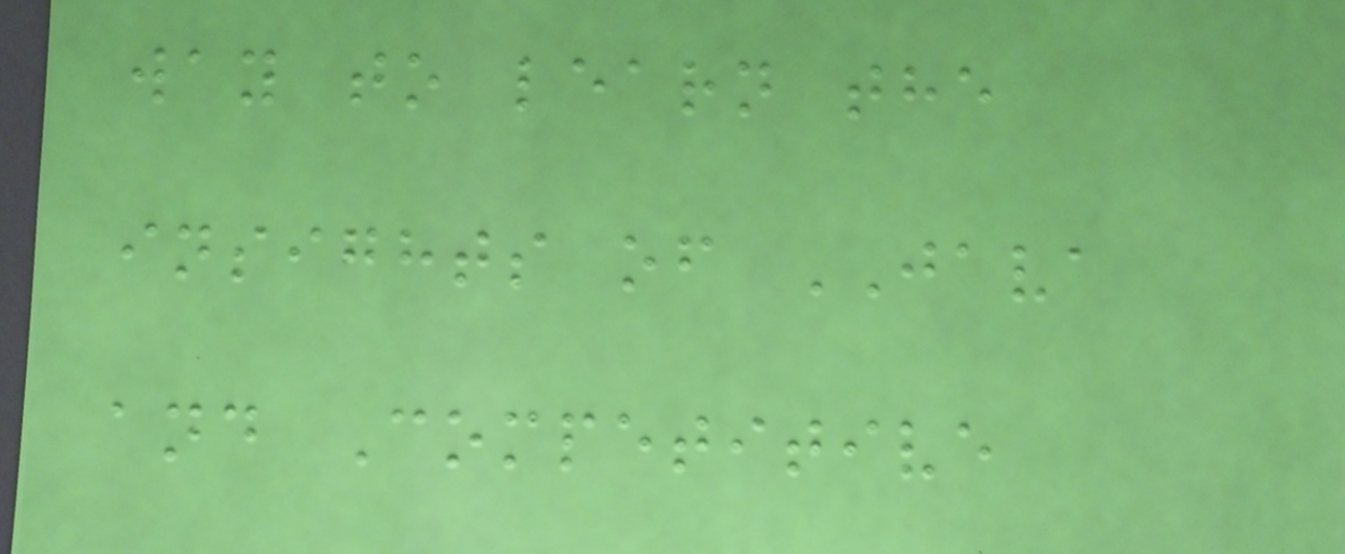way to learn the
insights of JAVA
and Competitive
